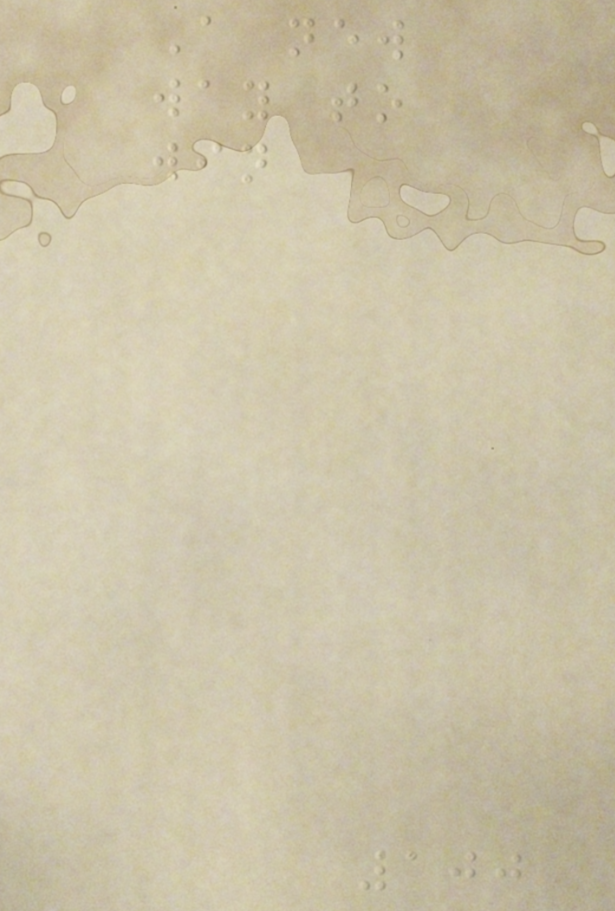A new
way to
win
100
